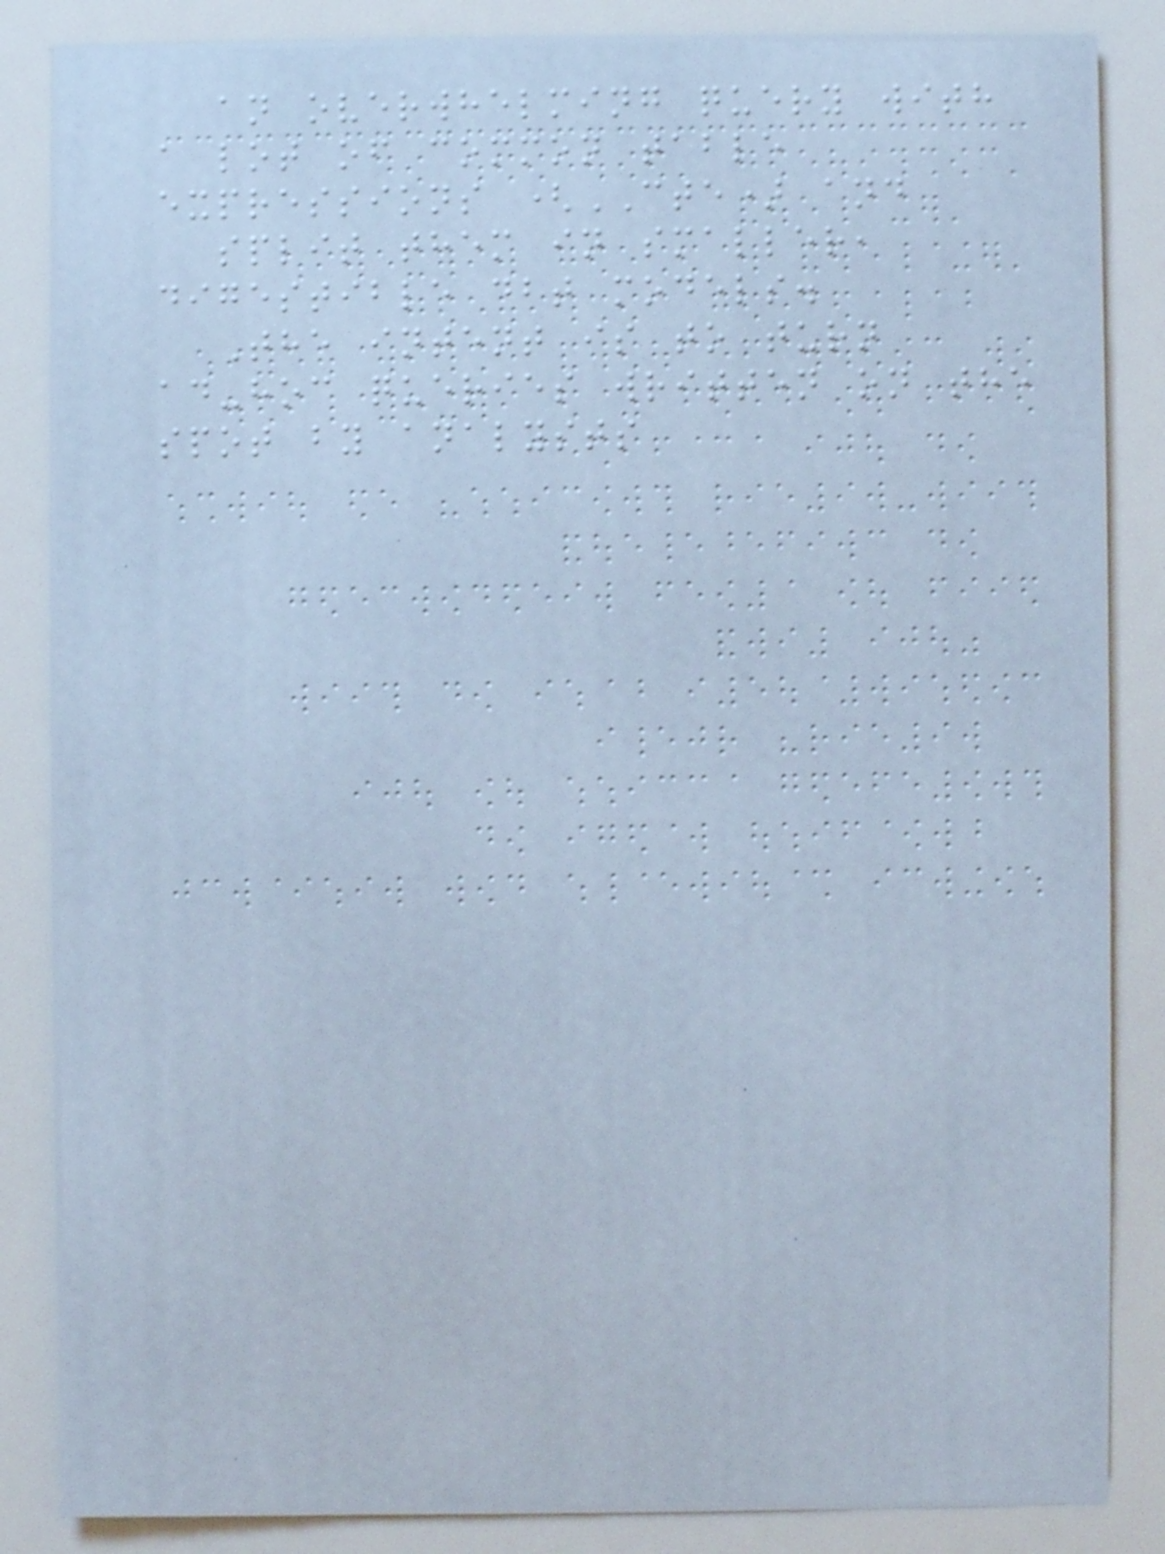an overwhelming query with
a lot of common table
expressions (CTE) and
split them in smaller,
digestible dbt models.
The intent is to turn
ad-hoc queries written on the
spot by analysts
